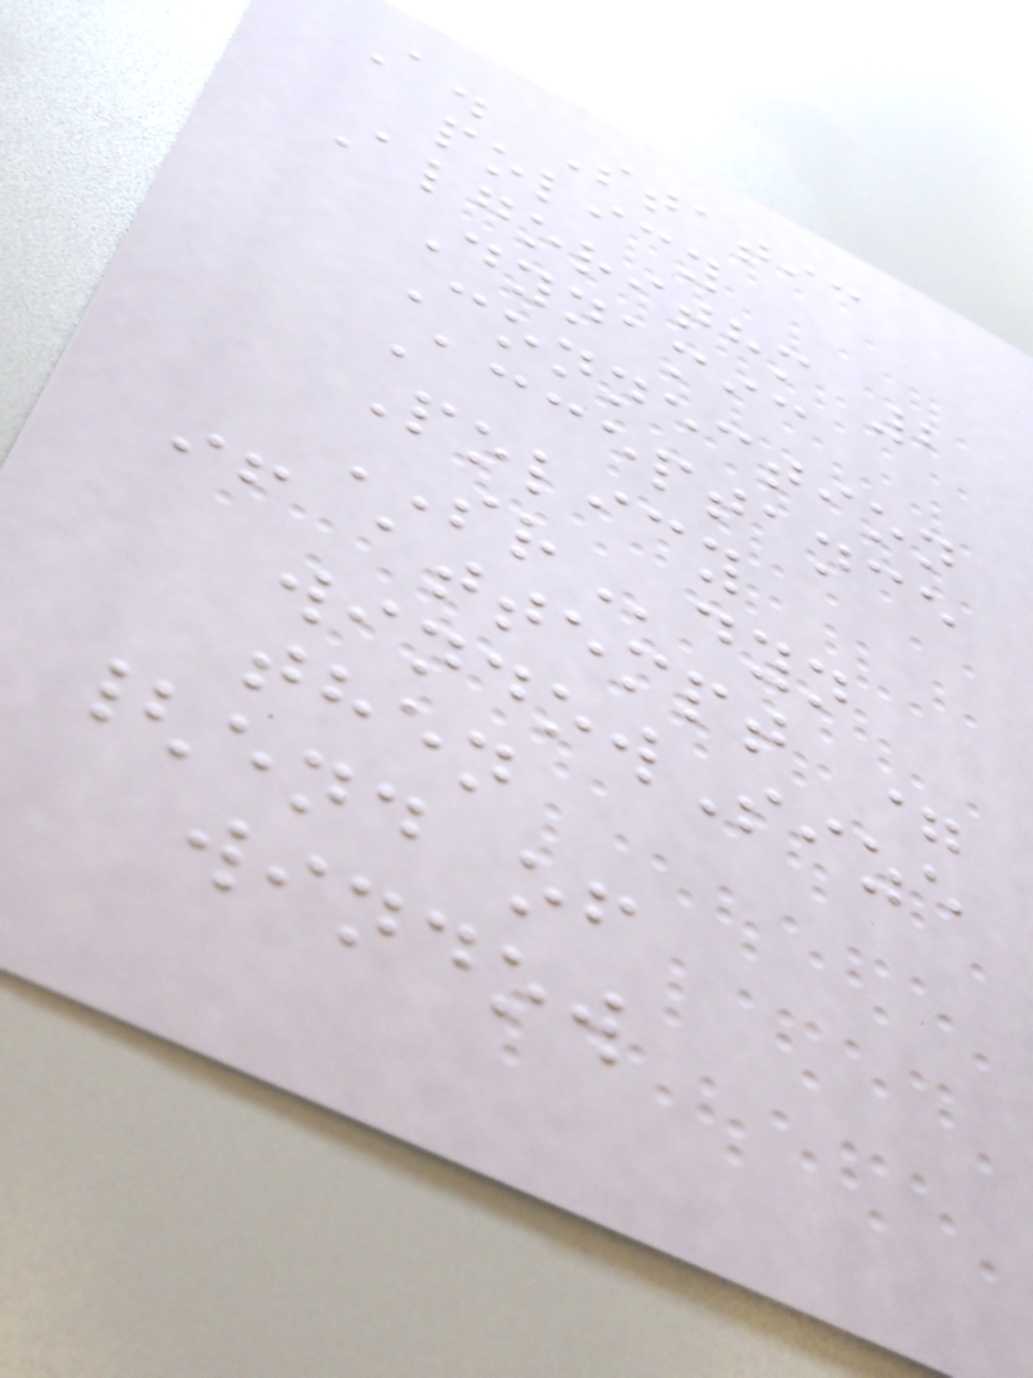A. Static
policy
Algorithm 2
Dynamic
Connection
Acceptance
Policy
SRdyn
if attempt =
windowSize
then
{end of
window
